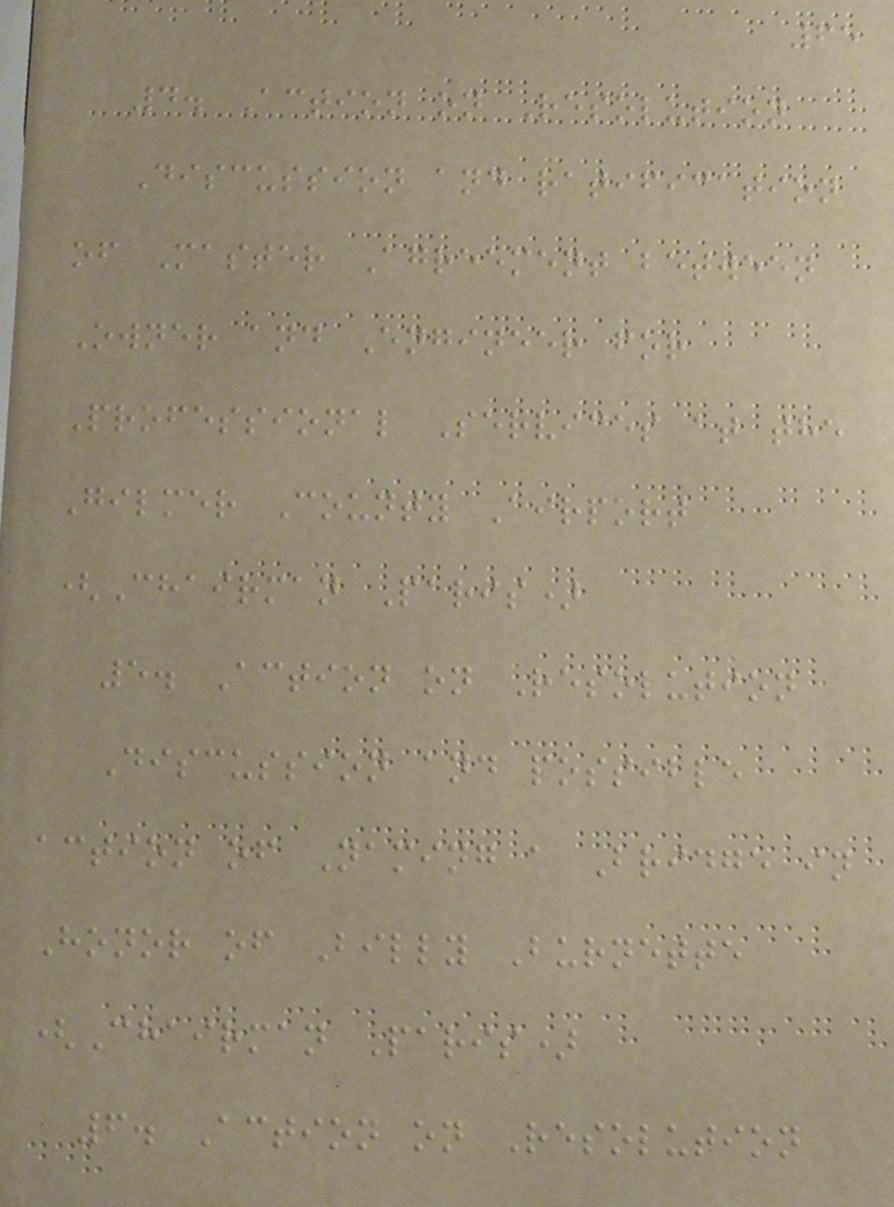65
4. Action on Resolution
Discussion and ratification
of Master Agreement between
Owner and Engineer for
Professional Services at the
Gilmer County Airport
(Chairman Paris)
5. Action on Resolution
Discussion and possible
action of Naming a Bridge in
Honor of Billy Burnette
(Chairman Paris)
6. Action on Resolution
